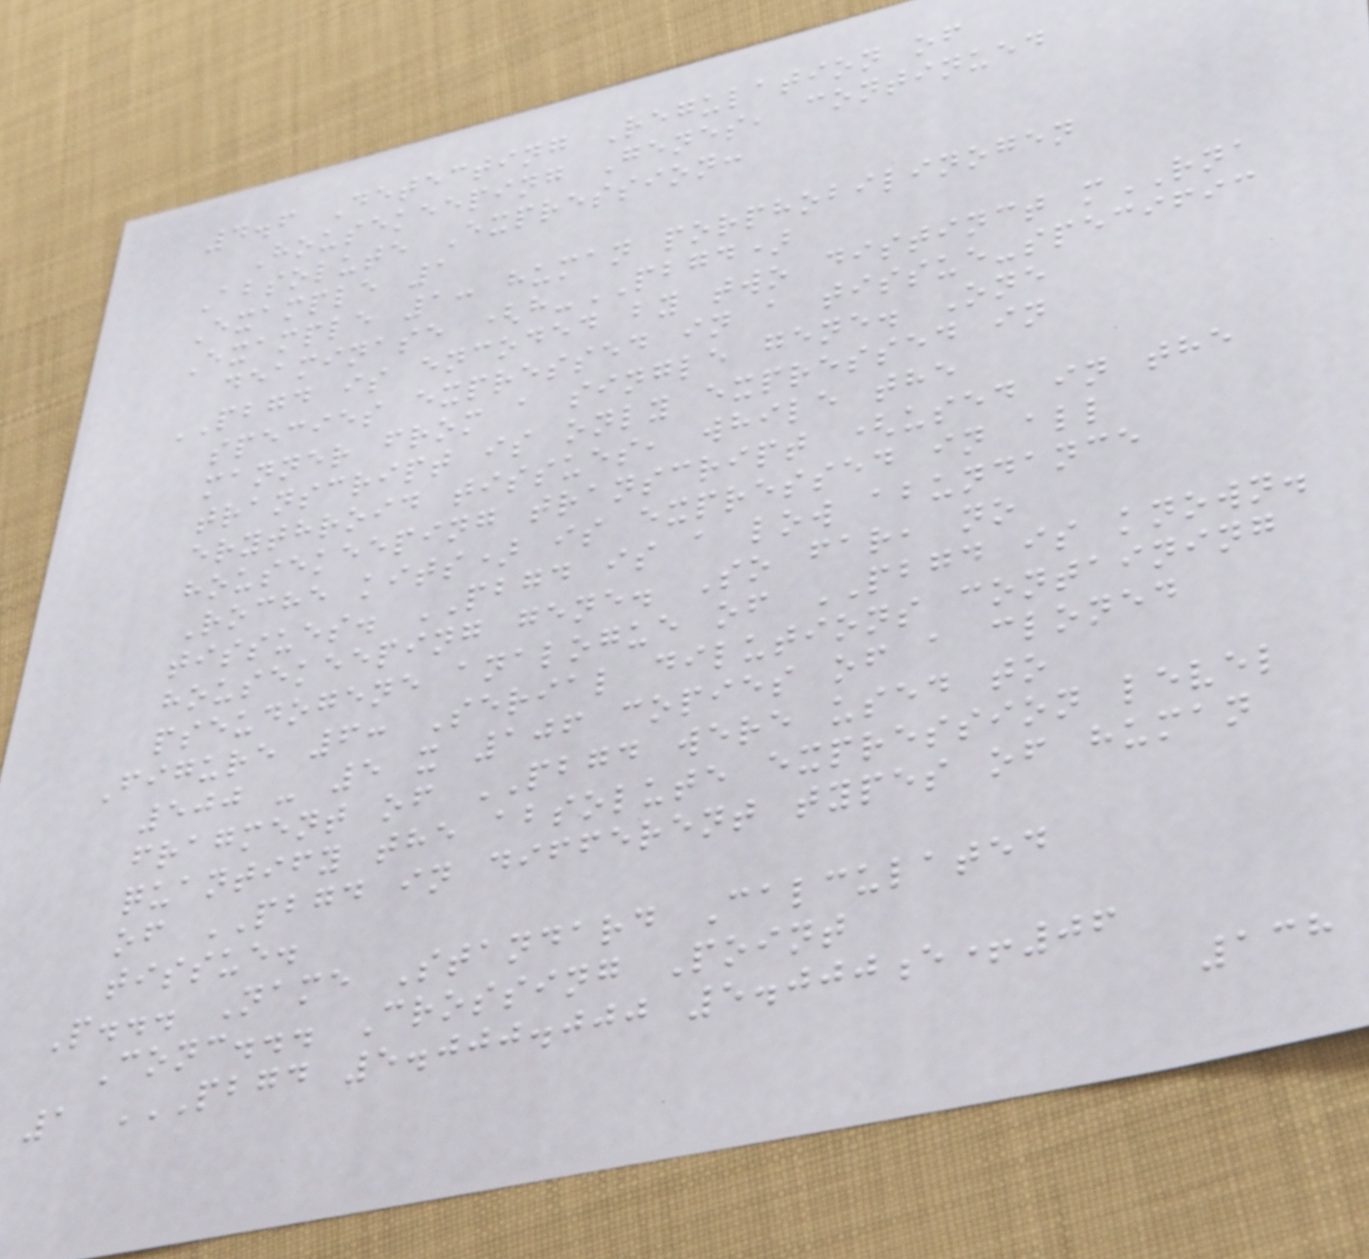4.6 Detecting Regulation of
Housekeeping Genes, continued
Absolute Expression:
Example 1
Example 1: human porphobilinogen
deaminase (h-PBGD)
PBGD is encoded by two distinct mRNA
species expressed in a tissue-specific
manner from a single gene. One
transcript is only expressed in
erythroid tissues, while the
housekeeping transcript (used in the
Roche kits) is expressed in all
tissues. PBGD is a low abundance
housekeeping gene. So far, no
pseudogene analogue of PBGD is known.
Figure 6: Serial dilutions containing
500 - 5 x 106 copies of a cloned
fragment of PBGD were used to
quantify the absolute expression level
of PBGD in different types of human
tissue.
P... Name Standard Calculated
Conc... Crossing Point
1 PBGD 5.000.000 5.000E+06
138
